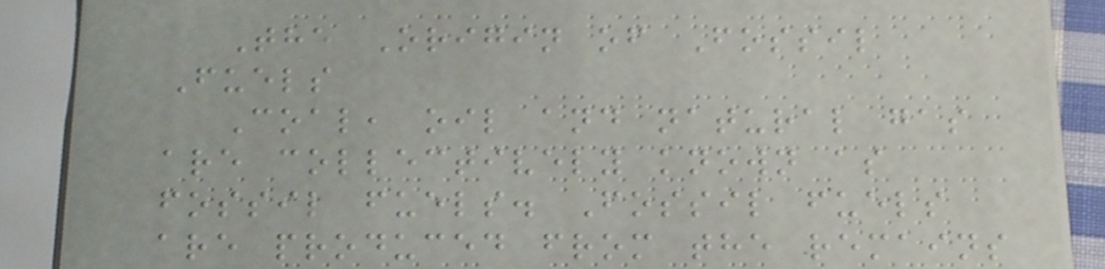The Origin of Fossil
Fuels
Coal, oil and natural gas
are collectively known as
fossil fuels. Fossil fuels
are produced from the remains
